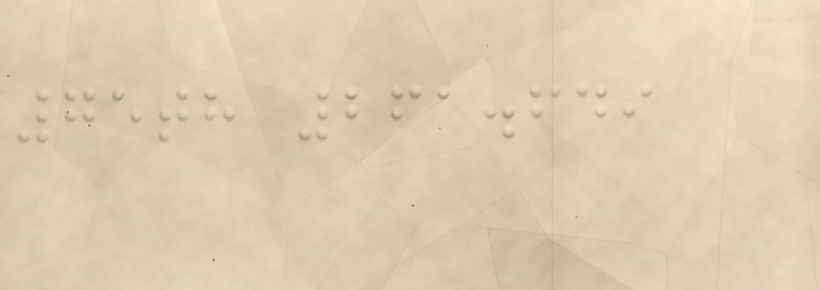75th 261.649
